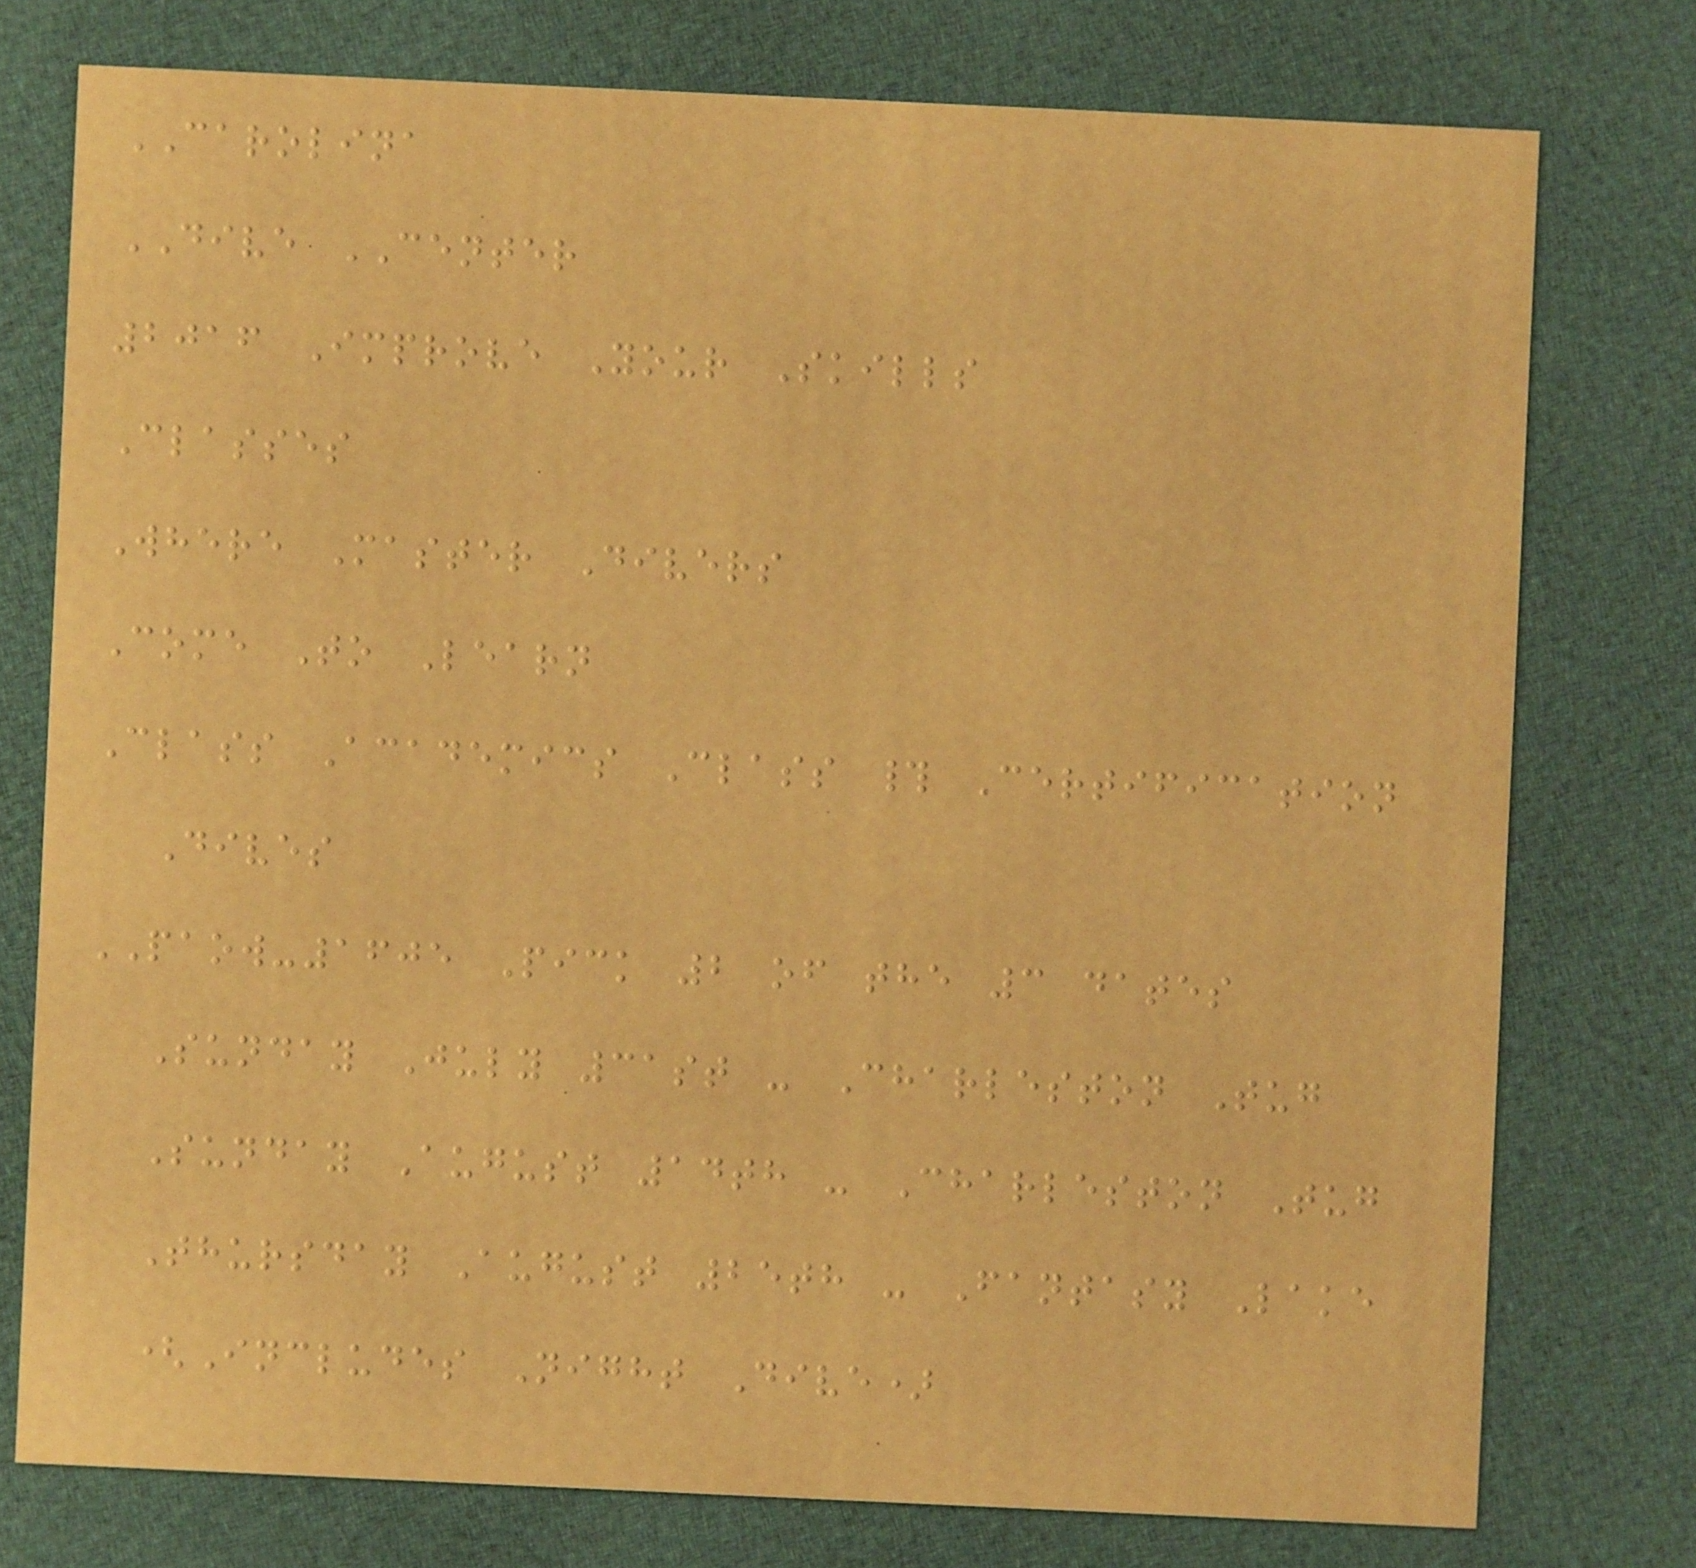CAROLINA
DIVE CENTER
2016 Improve Your Skills
Classes
Where Master Divers
Come To Learn
Class Academics Class # Certification
Dives
PAOW-1605 Pick 2 of the 3 dates
Sunday July 31st - Charleston Tug
Sunday August 14th - Charleston Tug
Thursday August 25th - Fantasy Lake
(Includes Night Dive)
